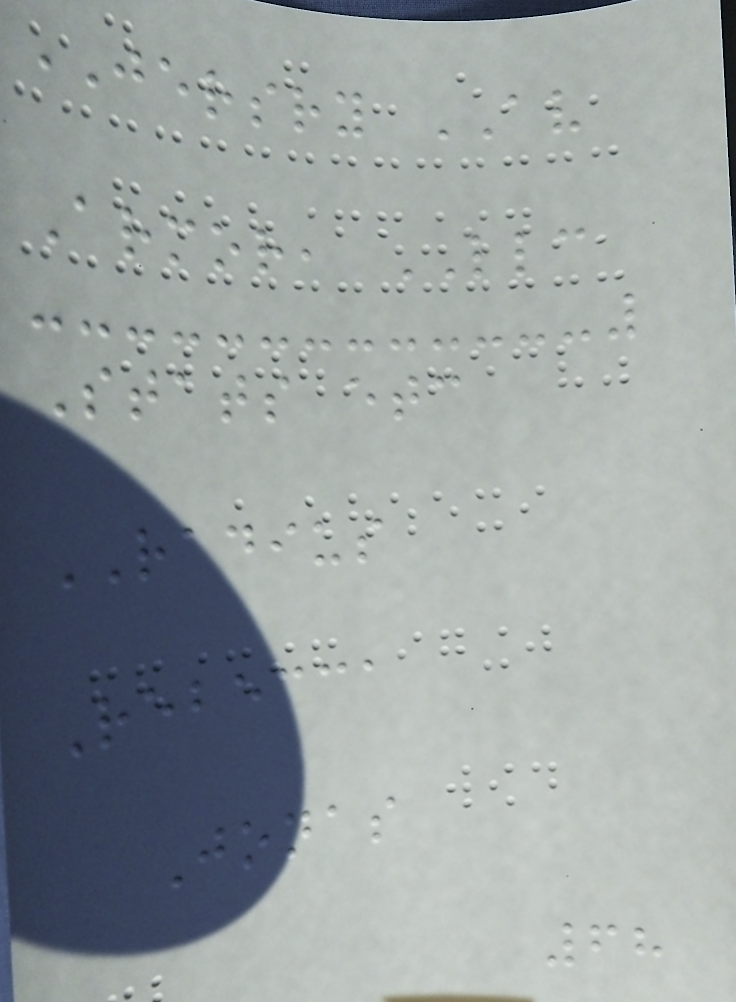JERSRY AV
Armor, LLC
Stats etc
RADIUS
Rebecca
Jonas
68
